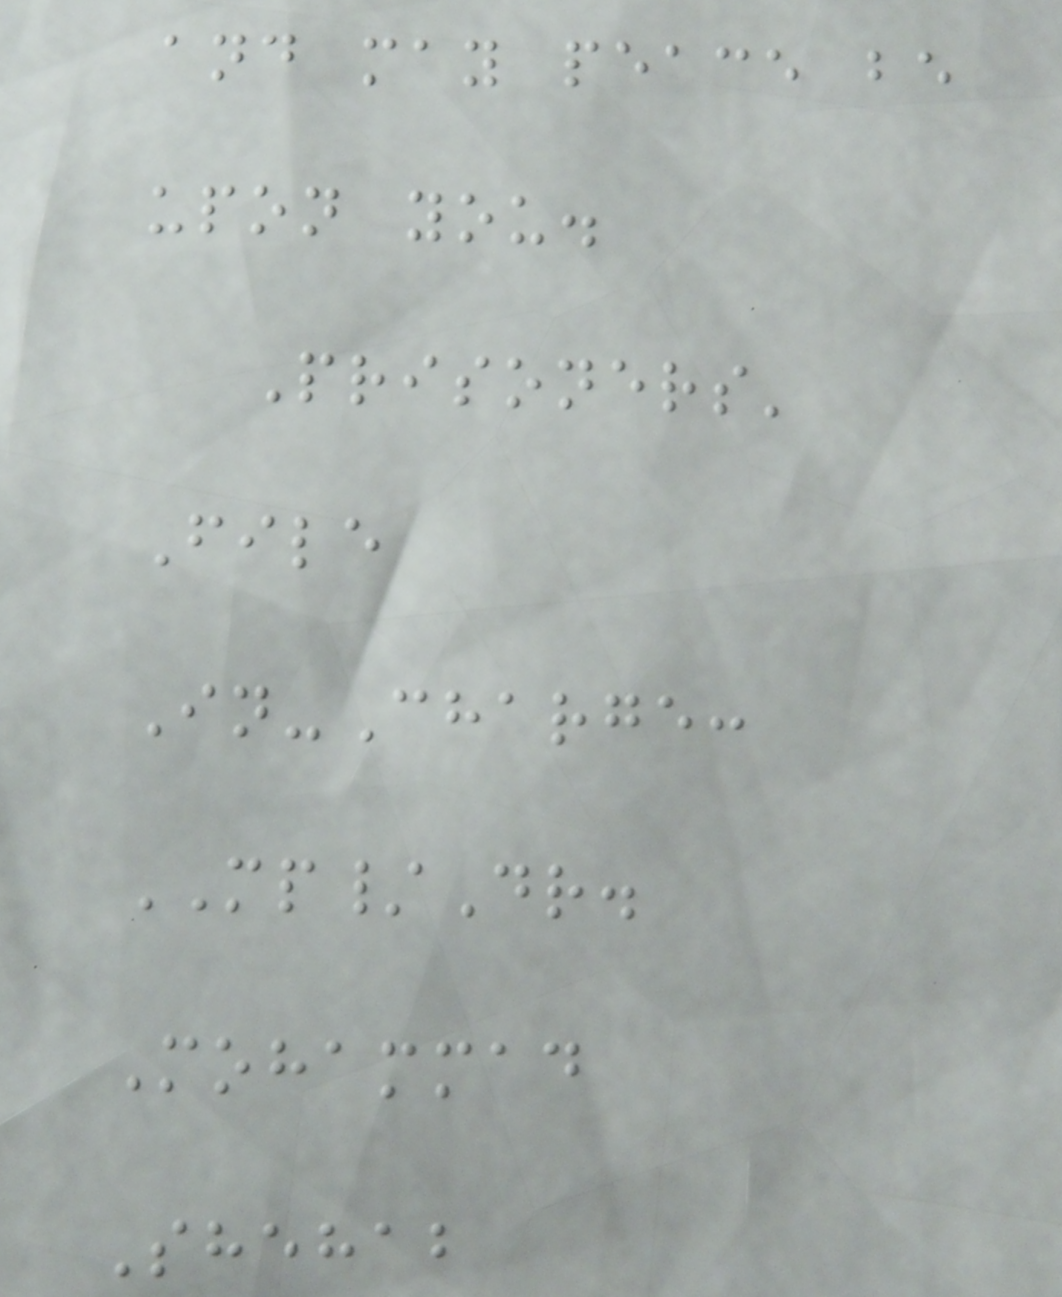and may peace be
upon you.
Prisoners'
File
In-Charge:
MP/Dr.
Mohammad
Shehab
